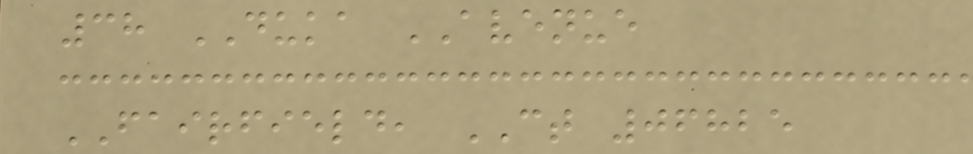38 DUKA AVENUE
FAIRFIELD, CT 06825
